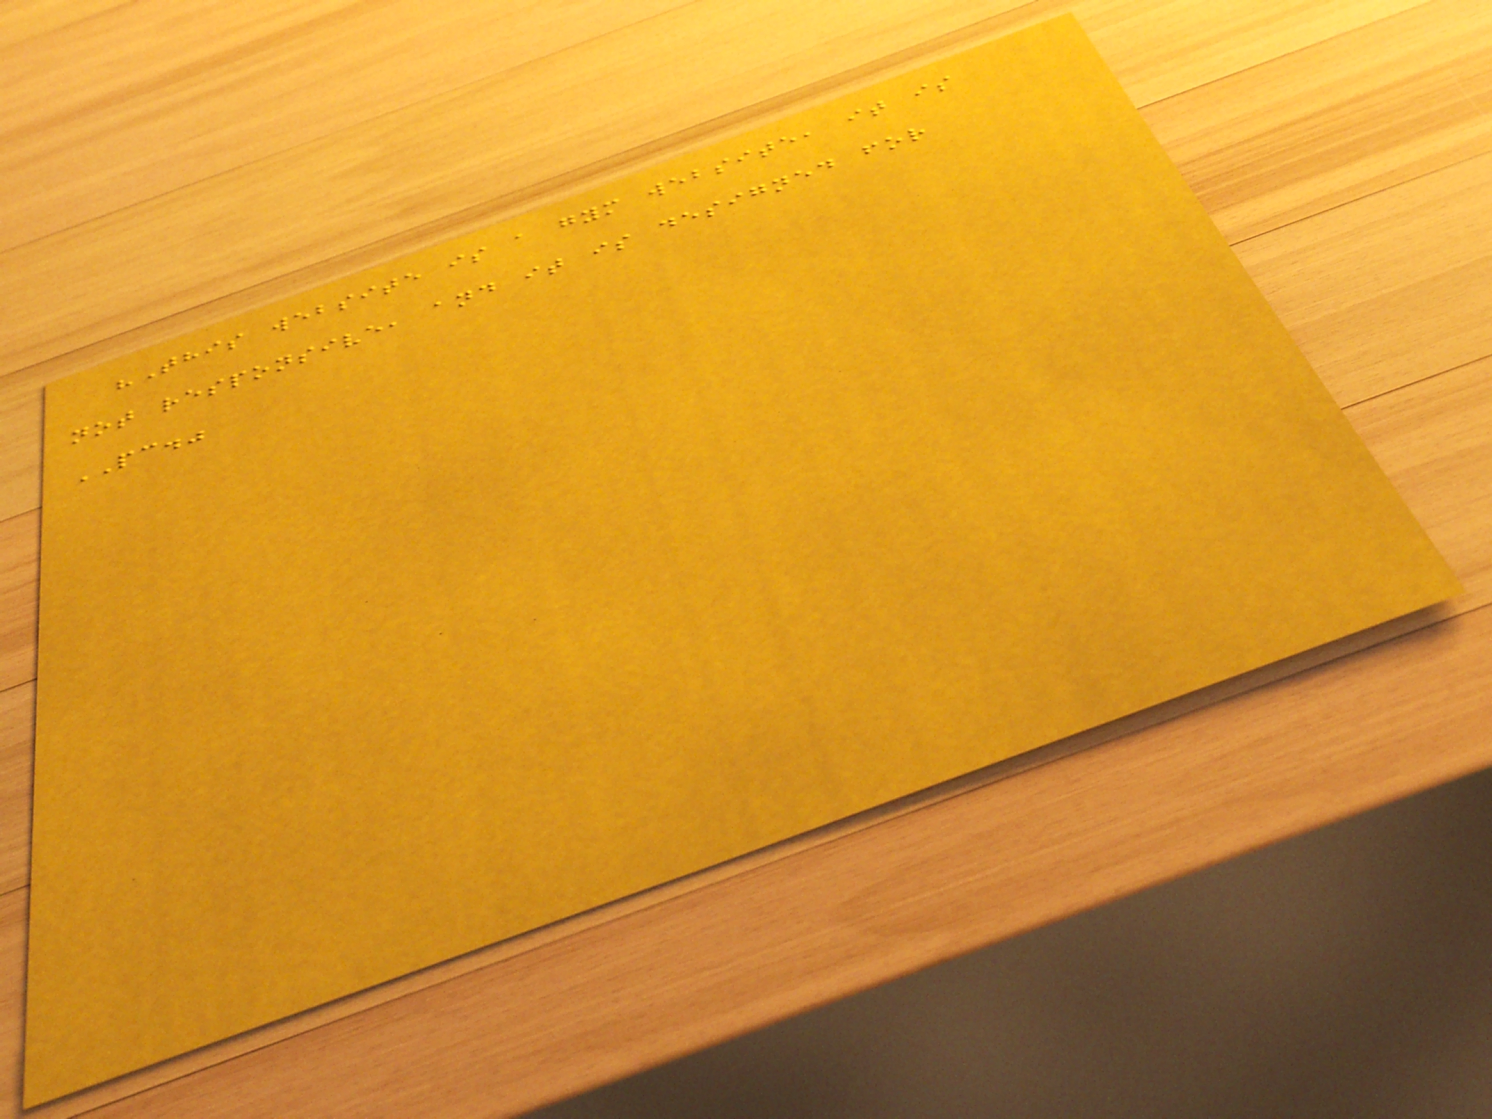"This website is a gym website, it is
not responsive, and it is designed for
PC."
